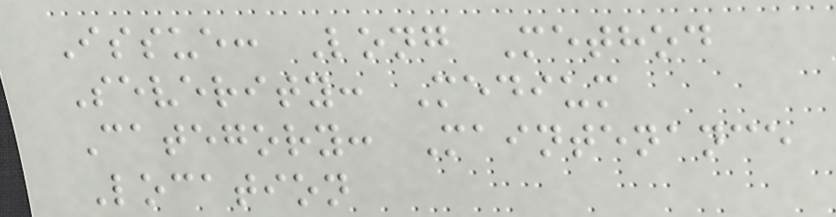Issue: Long Method
Severity: Medium
Category: Maintenance
Location
